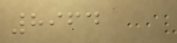8964
